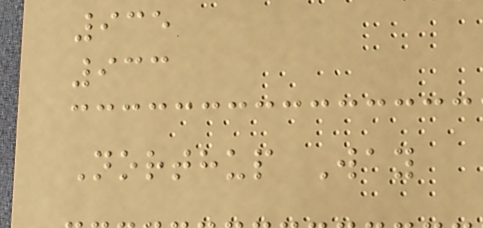935
933
Northup Way
